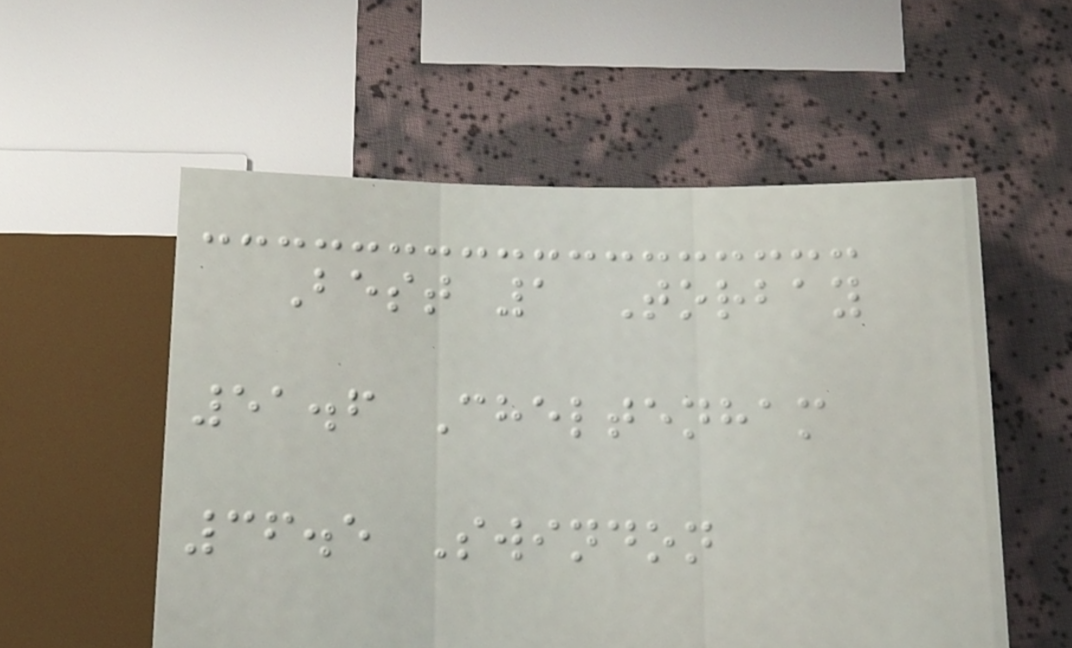Best 1 Torbay
51.6 Cheltenham
36.5 Swindon
